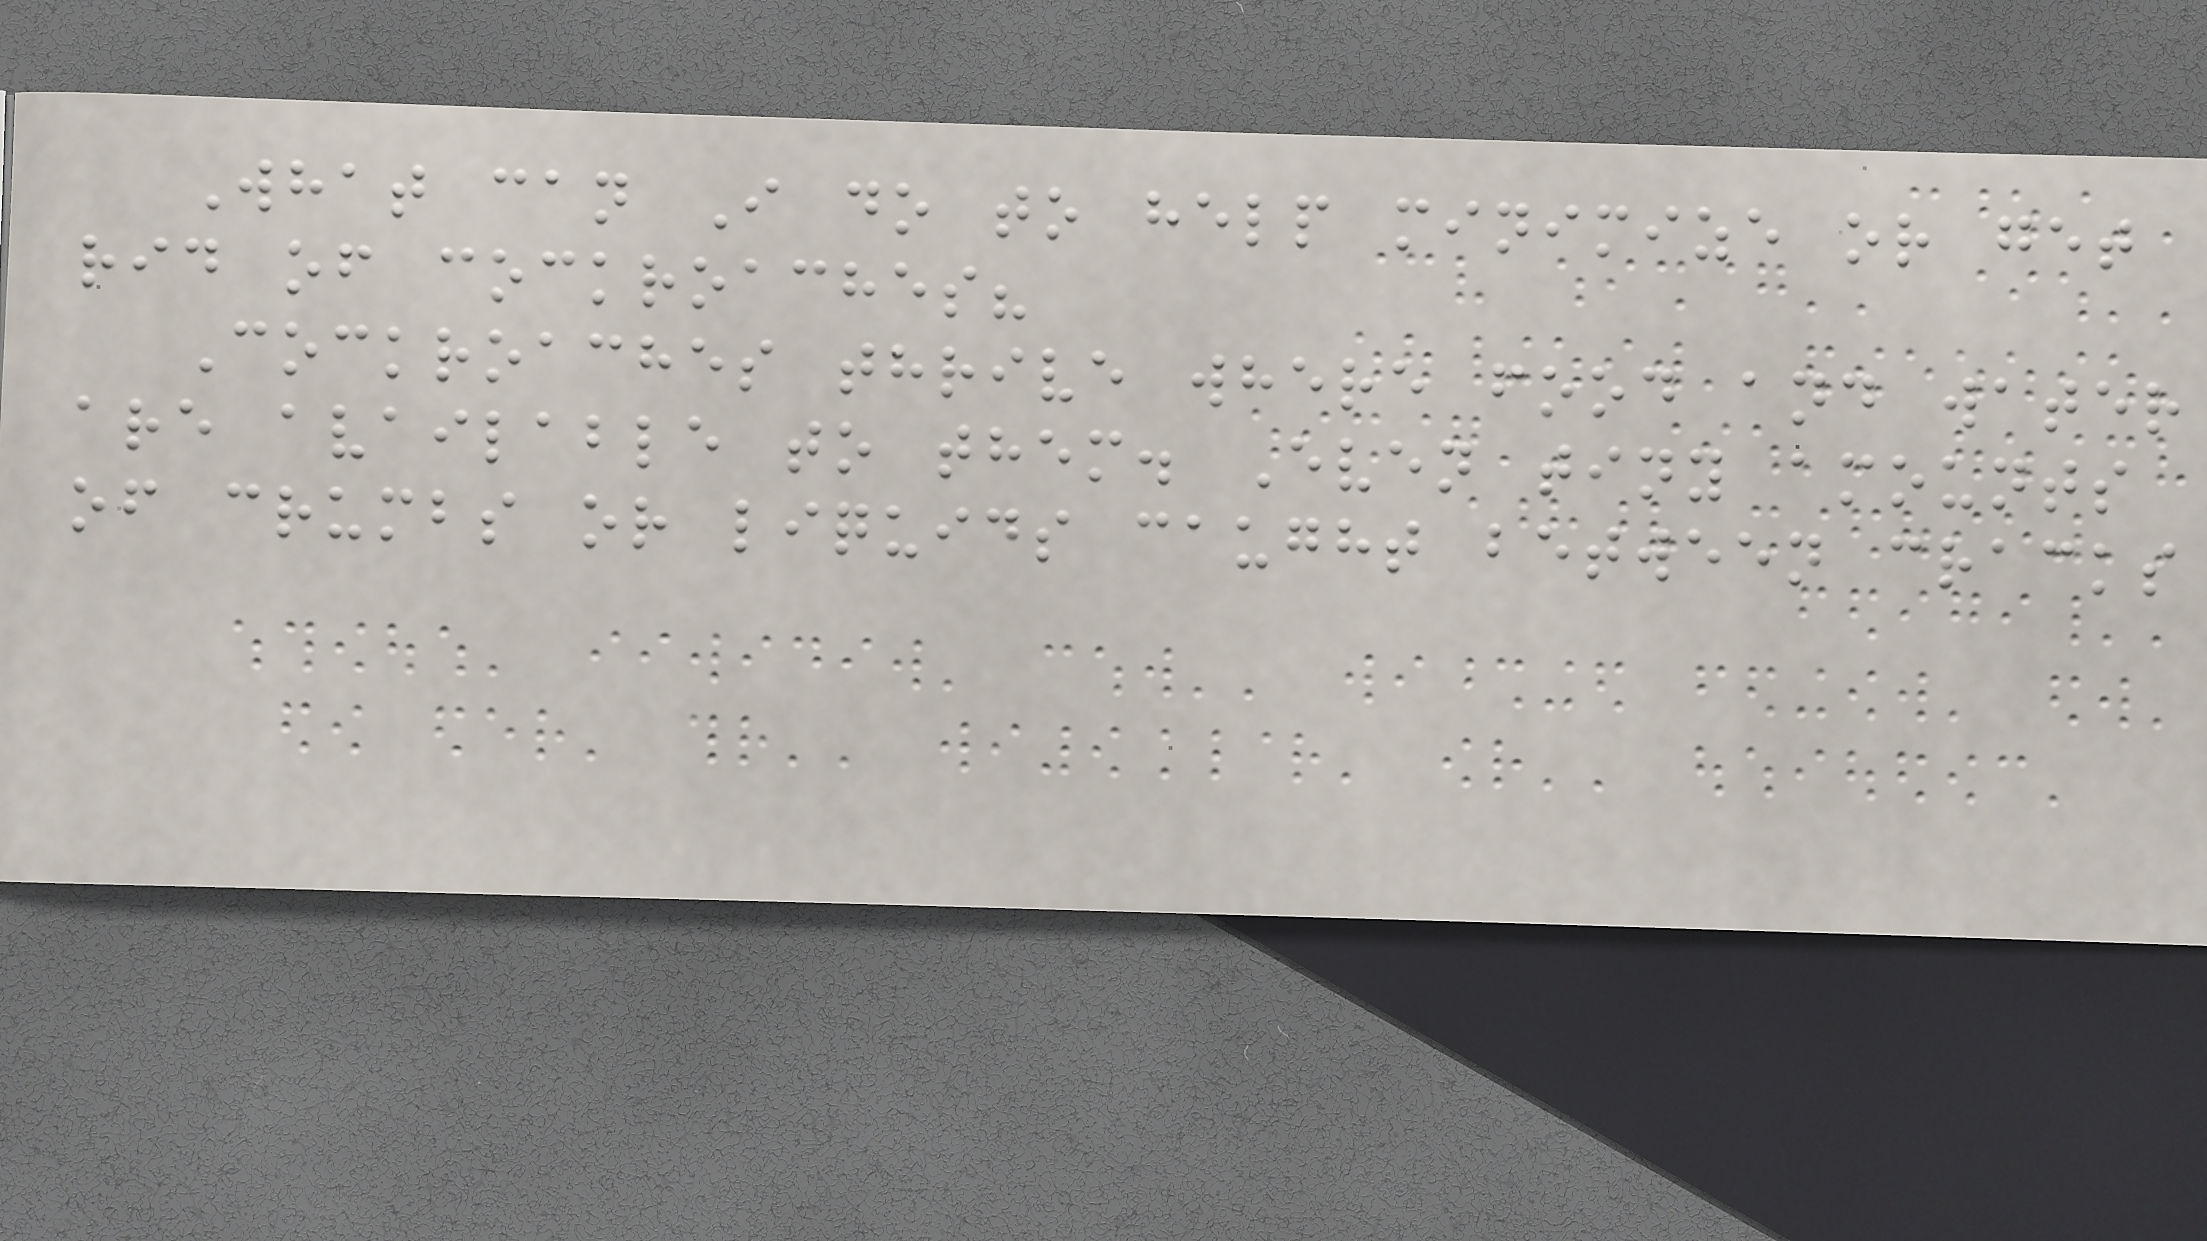What can I do to help minimize or get
rid of cockroaches?
Cockroaches thrive where food and water
are available to them. Even tiny amounts
of crumbs or liquids caught between cracks
